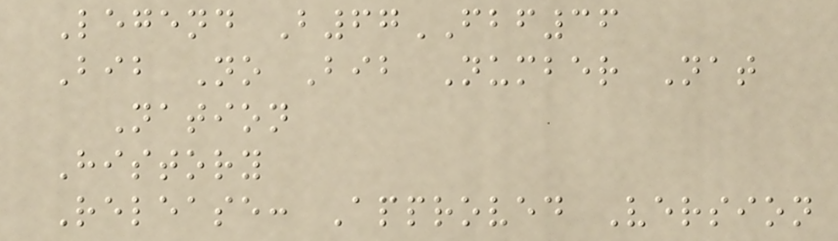Legend B67FBF36
Bib No Bib Number Nat
Nation
History
Release: Approved Version
